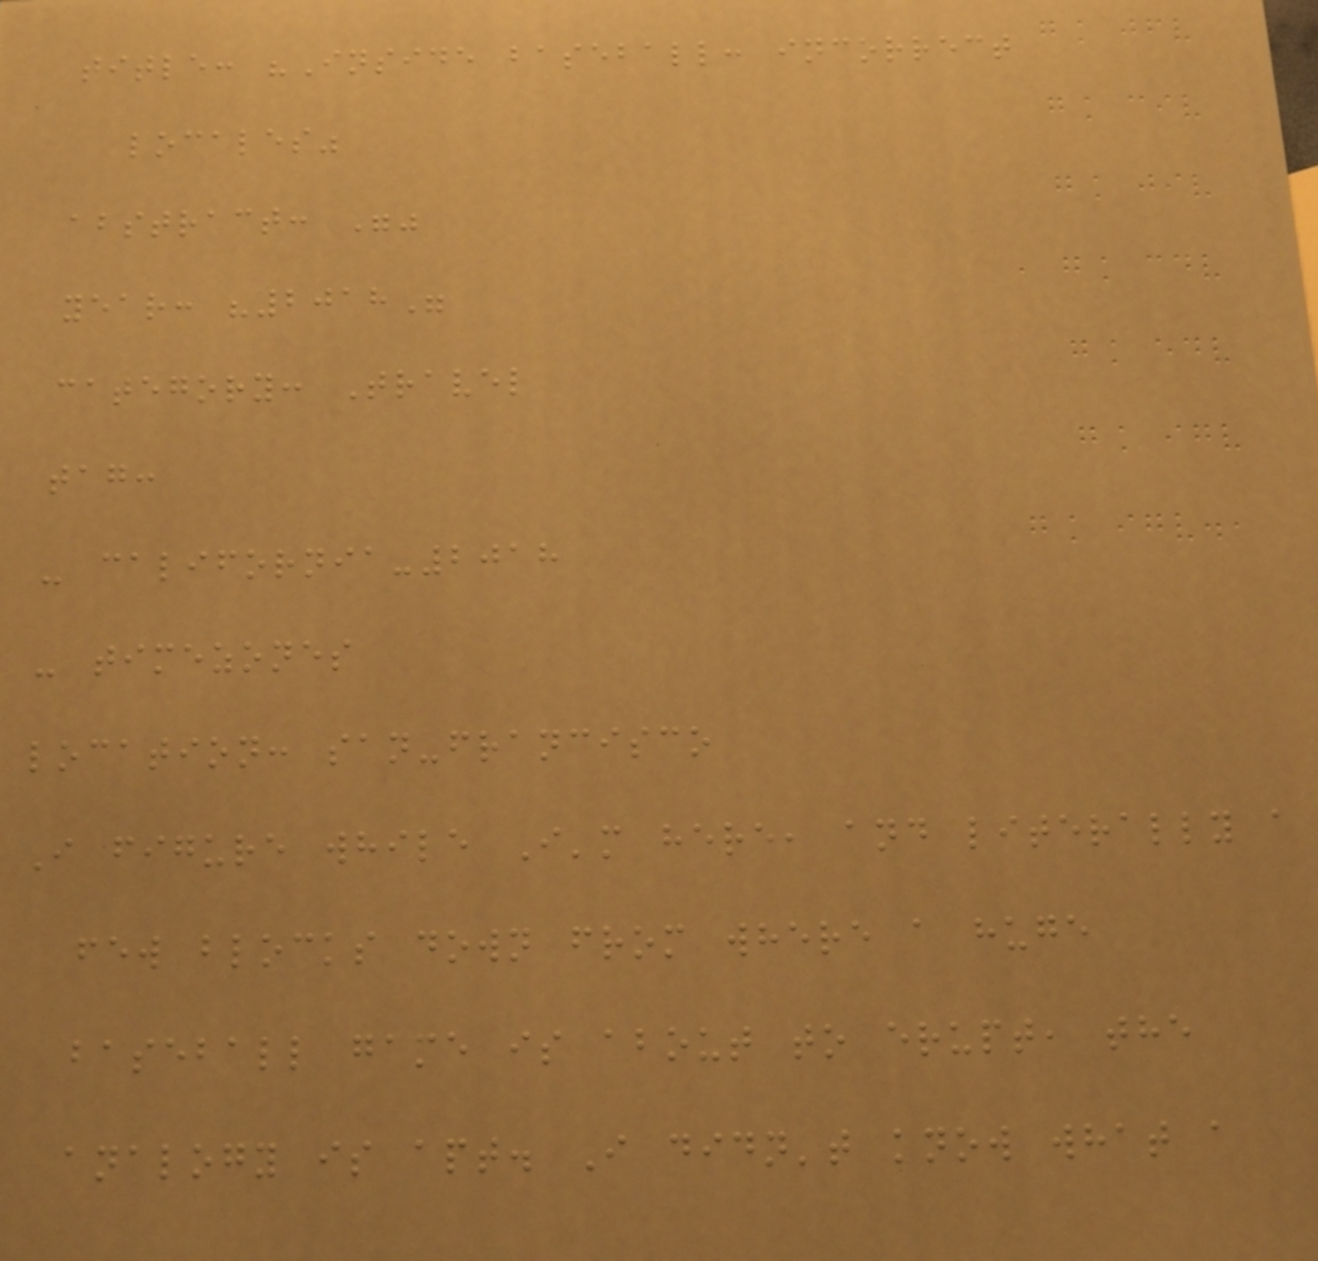title: "Inside baseball: incorrect
locales"
abstract: ""
year: "2018"
category: Travel
tag:
- california-2018
- timezones
location: san-francisco
I figure while I'm here, and literally a
few blocks down from where a huge
baseball game is about to erupt, the
analogy is apt. I didn't know what a
